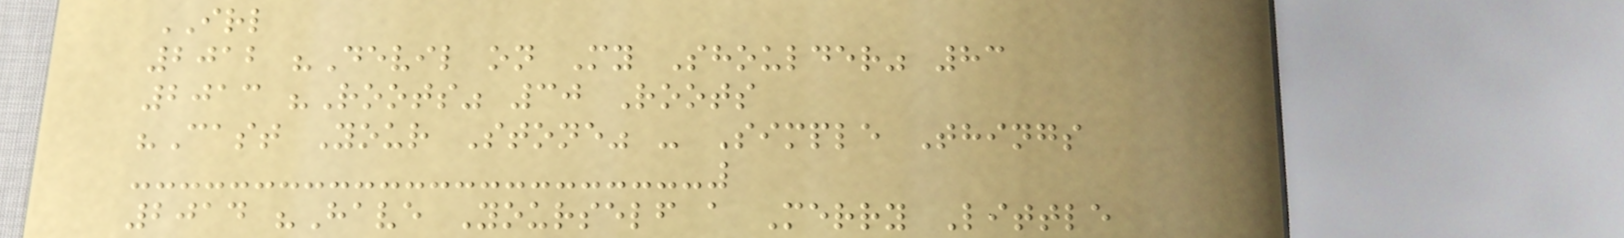IRL
2012 "Devil on My Shoulder" 83
2013 "Roots" 30 Roots
"Cast Your Stone" - Simple Things
2014 "Have Yourself a Merry Little
